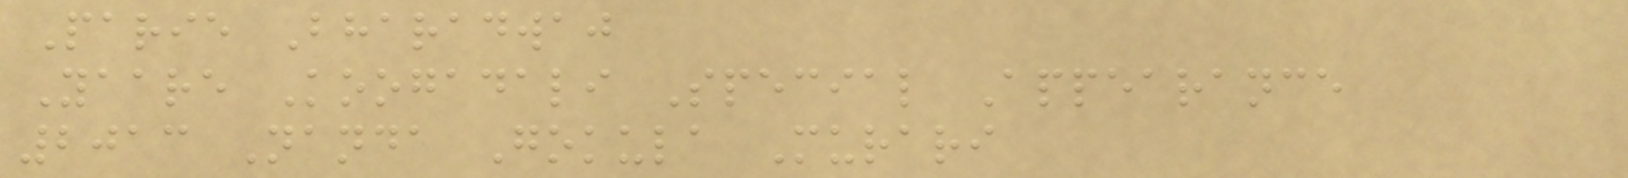Parie Bharadwaj
Yaare Koogadali Special Appearance
2013 Nanda Gokula Murari
